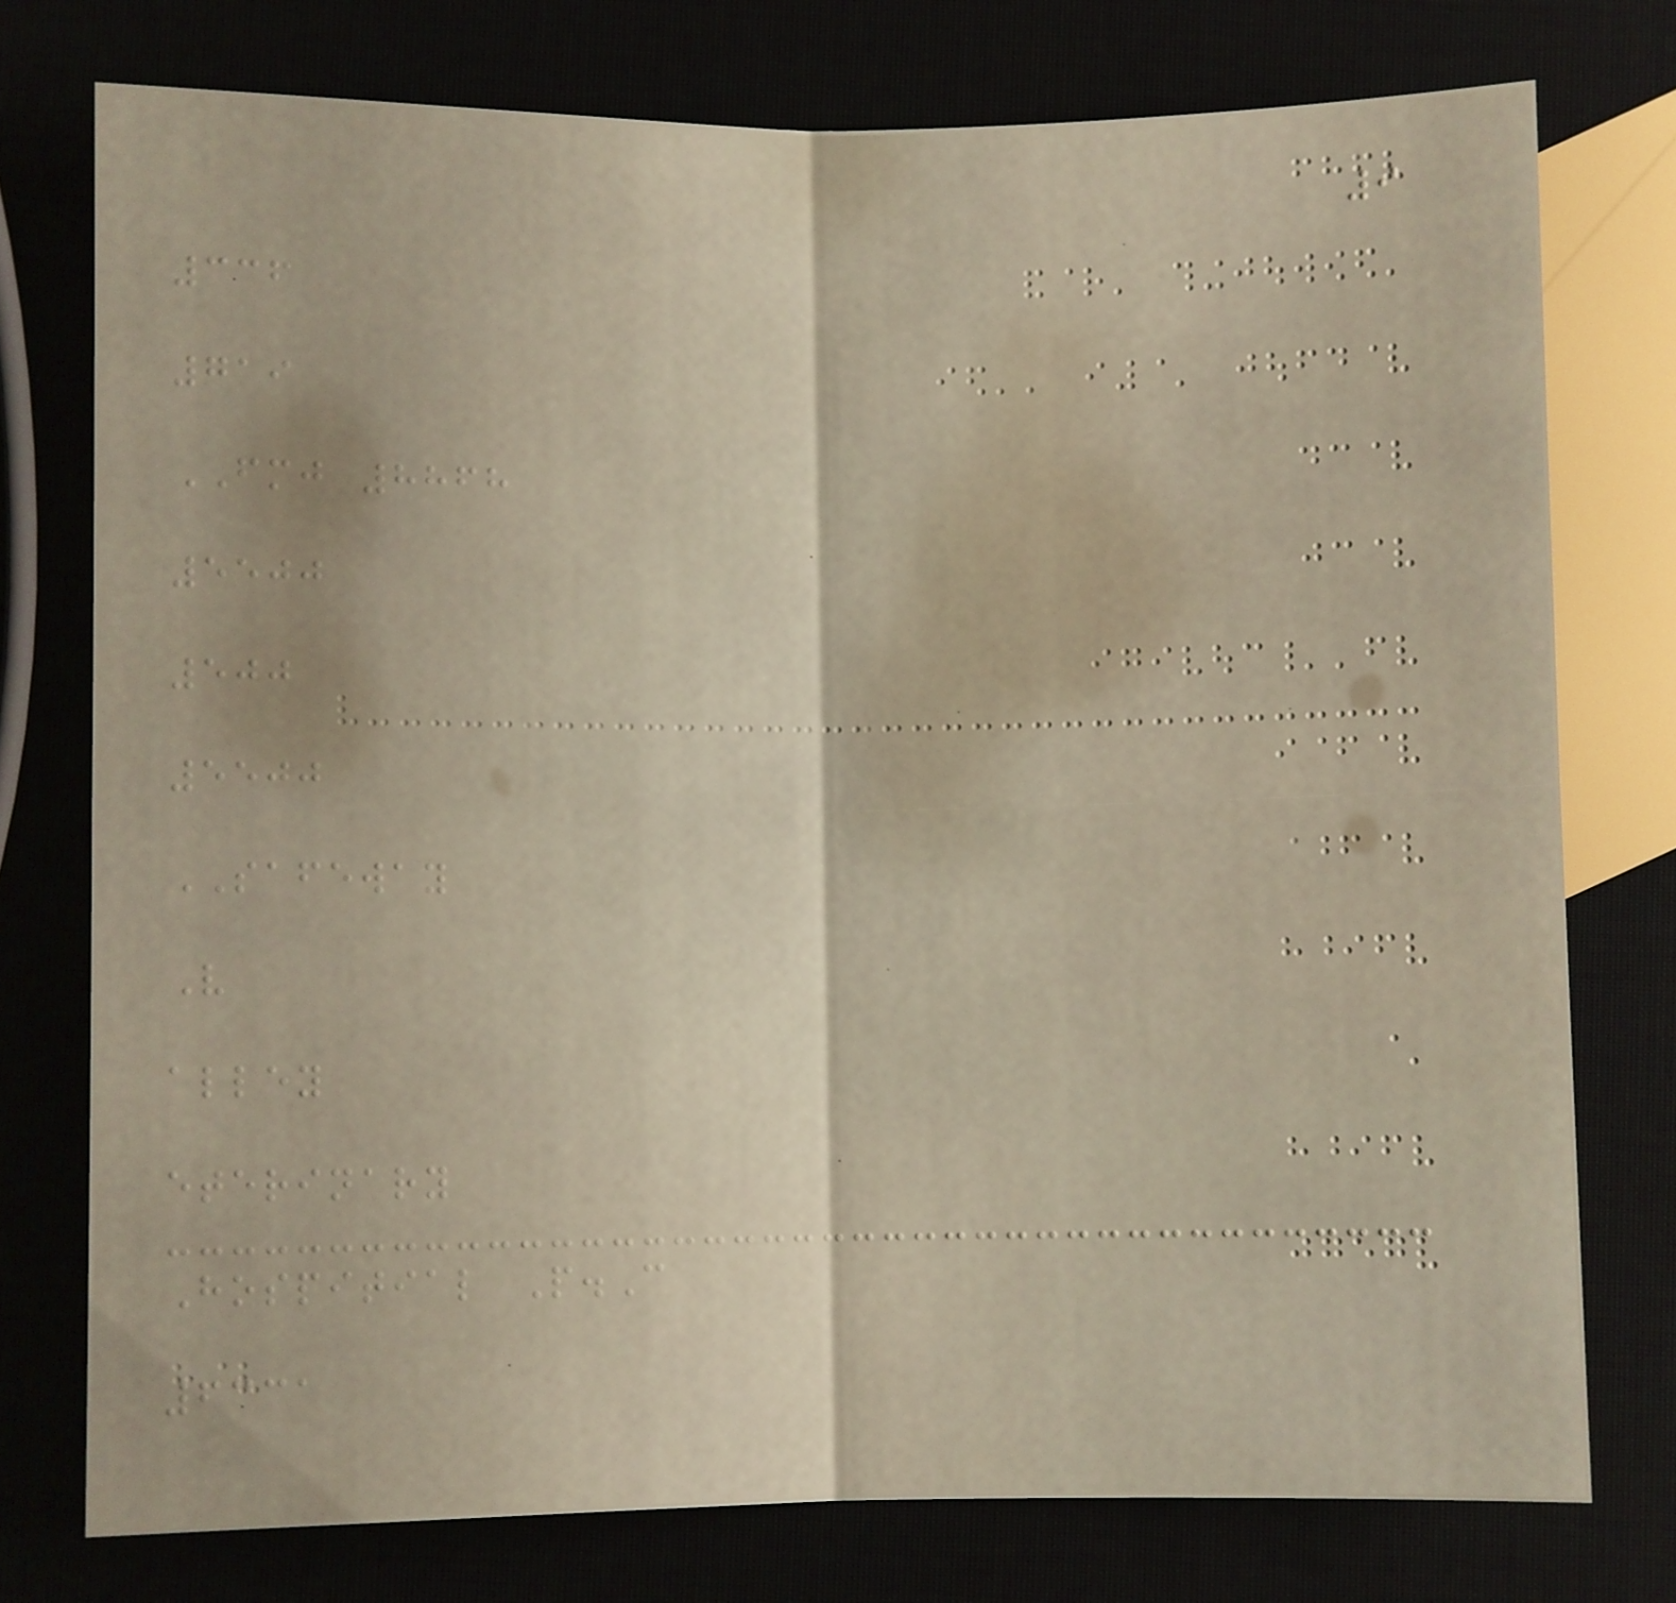9
336
719
FMJ 8868
5500
500
5500
SAFEWAY
V
alley
eterinary
Hospitial P.C
6331
